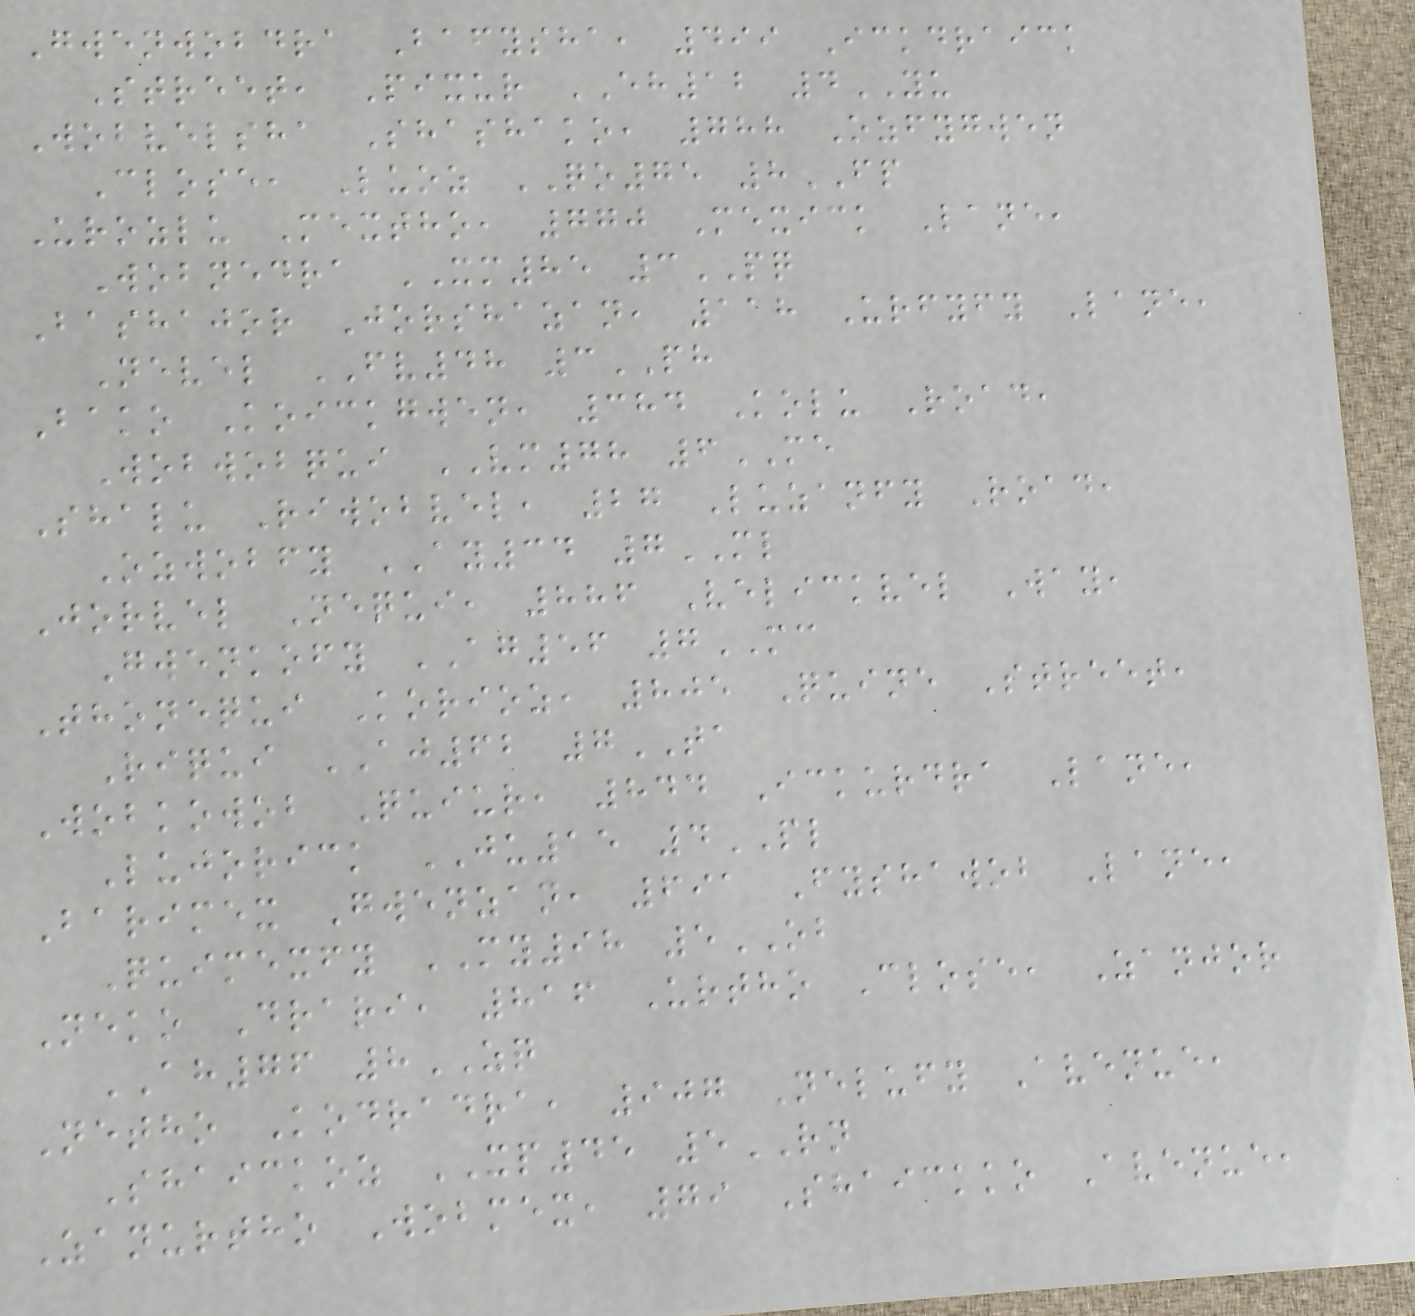Gwenwobdra Bafysha, 499 Ickdraick
Street, Pixur EH12 4YU
Wobvelsha Shashako, 788 Ozfygwen
Close, Luoz QO75 8FP
Urozlu Mextho, 770 Mexick Lane,
Wobnedra XM85 3PQ
Bashajor Jorshazan, 118 Urfyfy Lane,
Nevel FV48 3PH
Bako Koickgwen, 384 Kolu Road,
Wobwobqui VM78 6ME
Shalu Riwobvel, 27 Luzanfy Road,
Ozwobfy AY34 7ML
Jorvel Nequi, 886 Velickvel Way,
Gwenkofy AG56 7MC
Thonequi Korioz, 805 Quine Street,
Riqui AJ62 7TA
Wobkowob Quiur, 844 Ickurdra Lane,
Lujorick JU15 4PL
Barimex Gwenzan, 691 Fyshawob Lane,
Quimexfy MY98 5OB
Neko Drari, 816 Urtho Close, Zanjor
AH76 8ZQ
Netho Kodradra, 907 Nelufy Avenue,
Shaickoz XP45 5RN
Zanurtho Wobmex, 79 Shaickko Avenue,
